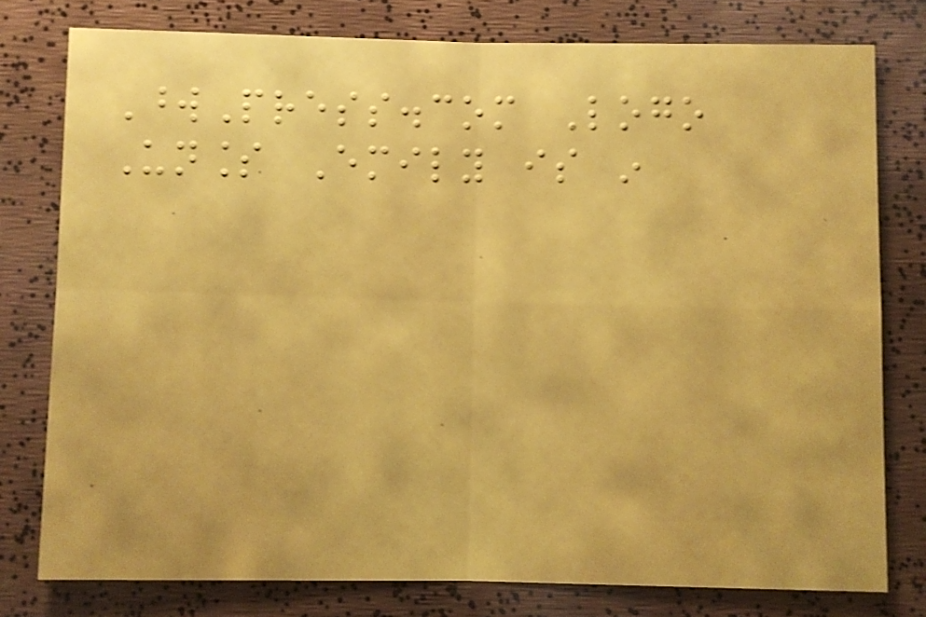WordPress.com Logo
Unless Emily is in
